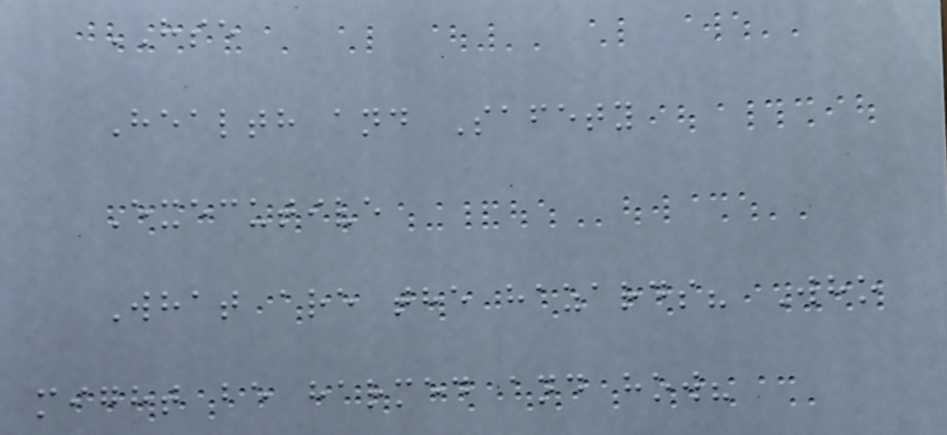HSE
Health and Safety
Executive
What are the hazards? Who
might be harmed and how?
